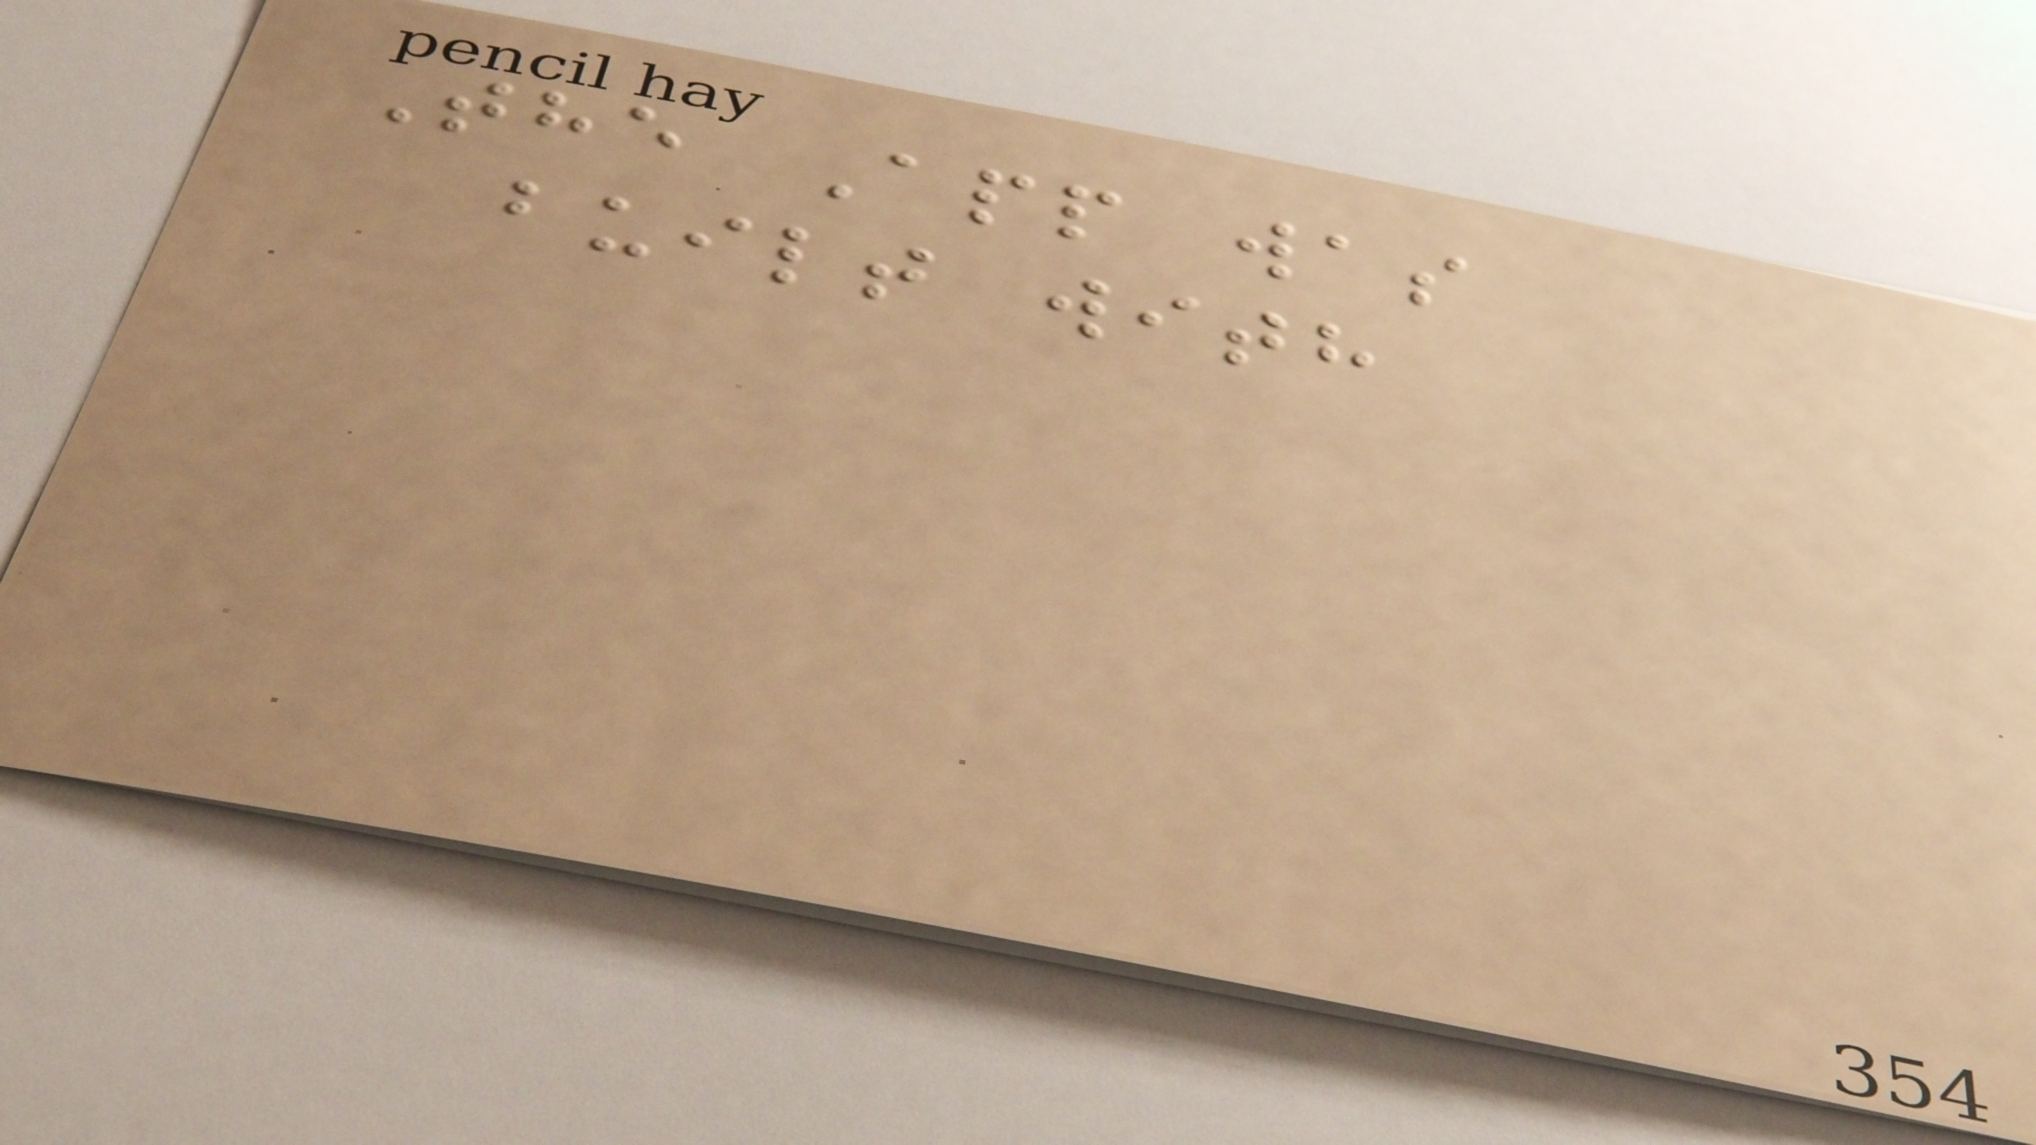The App was
built with
